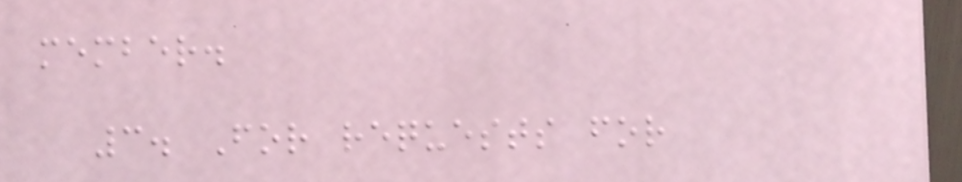member.
3. For requests for
